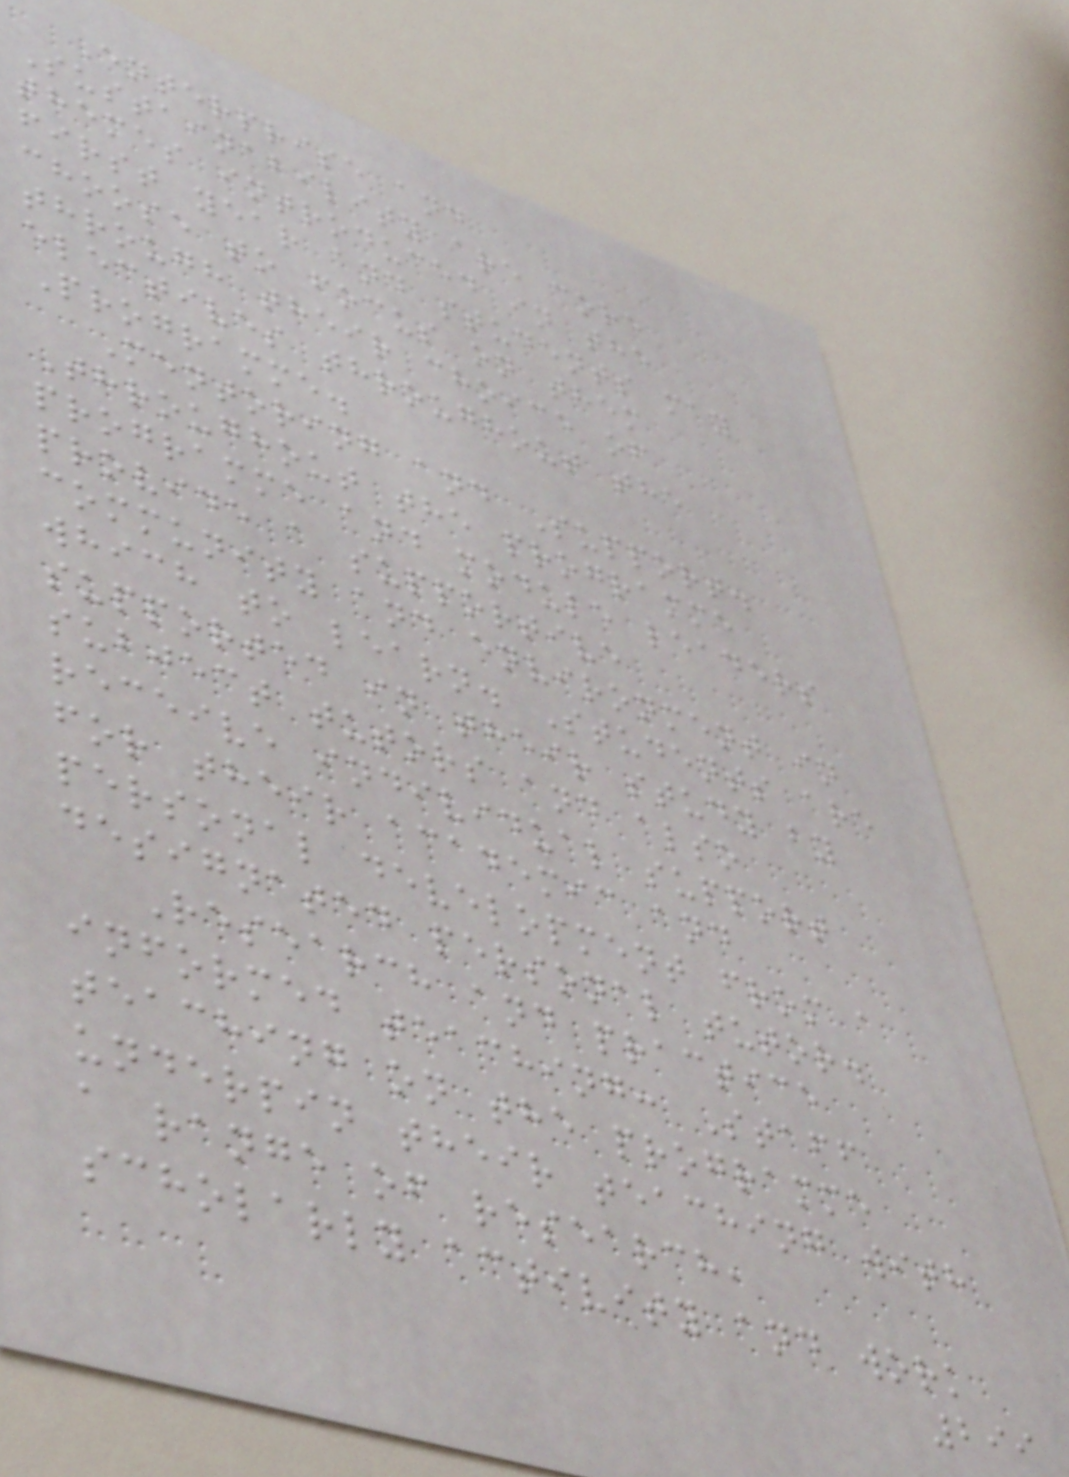Enterprise and
Sustainability are core
themes introduced in the
first year and students may
choose to focus on them
through their choice of
electives throughout the
Programme.
Mentoring and Support.
Throughout the programme
programme and module leaders
provide a supportive
community and environment in
which to learn. Students are
supported in their study by
subject tutors and also
receive individual support
for their academic and
personal development from a
designated personal tutor.
Research and practice
informed teaching: Staff
teaching on the programme
underpin their teaching with
a range of research,
scholarly activity and work
299
